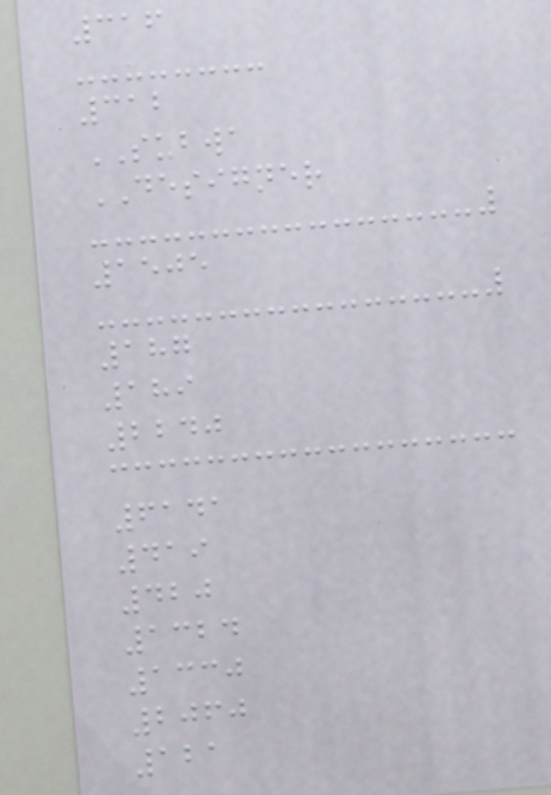316
312
SUBWA
DESIGNER
1505
187
189
2240
6141
419
420
1324
1330
2060
121
